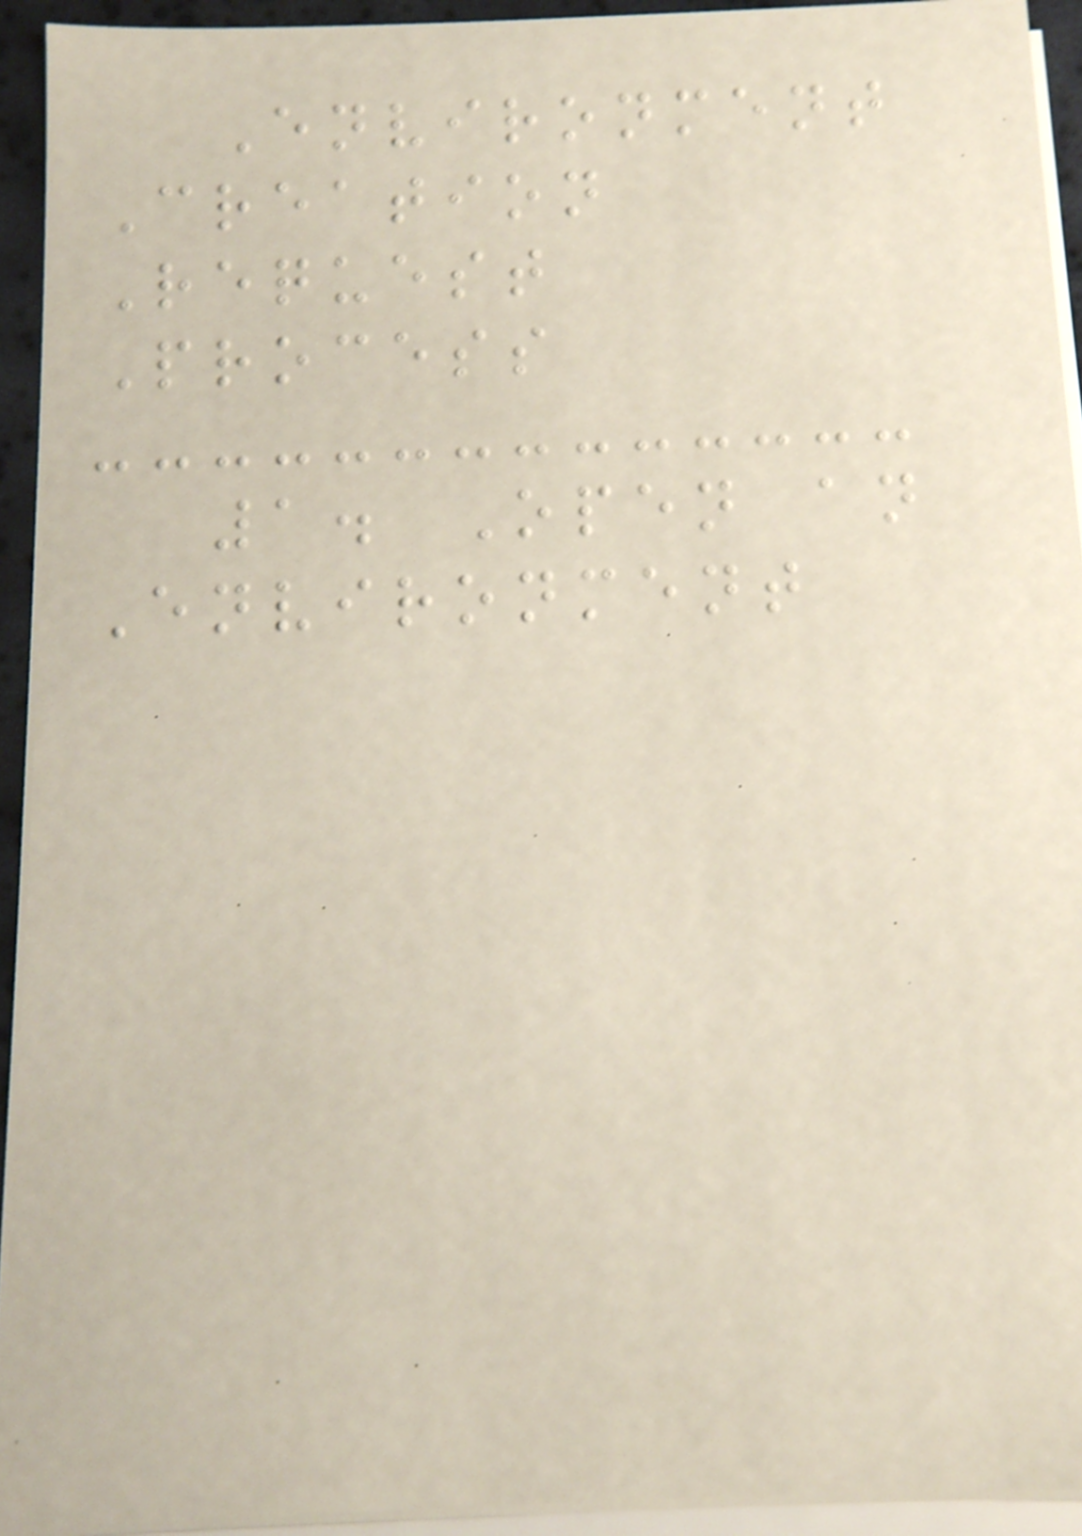Environment
Creation
Request
Process
1. Open an
Environment
